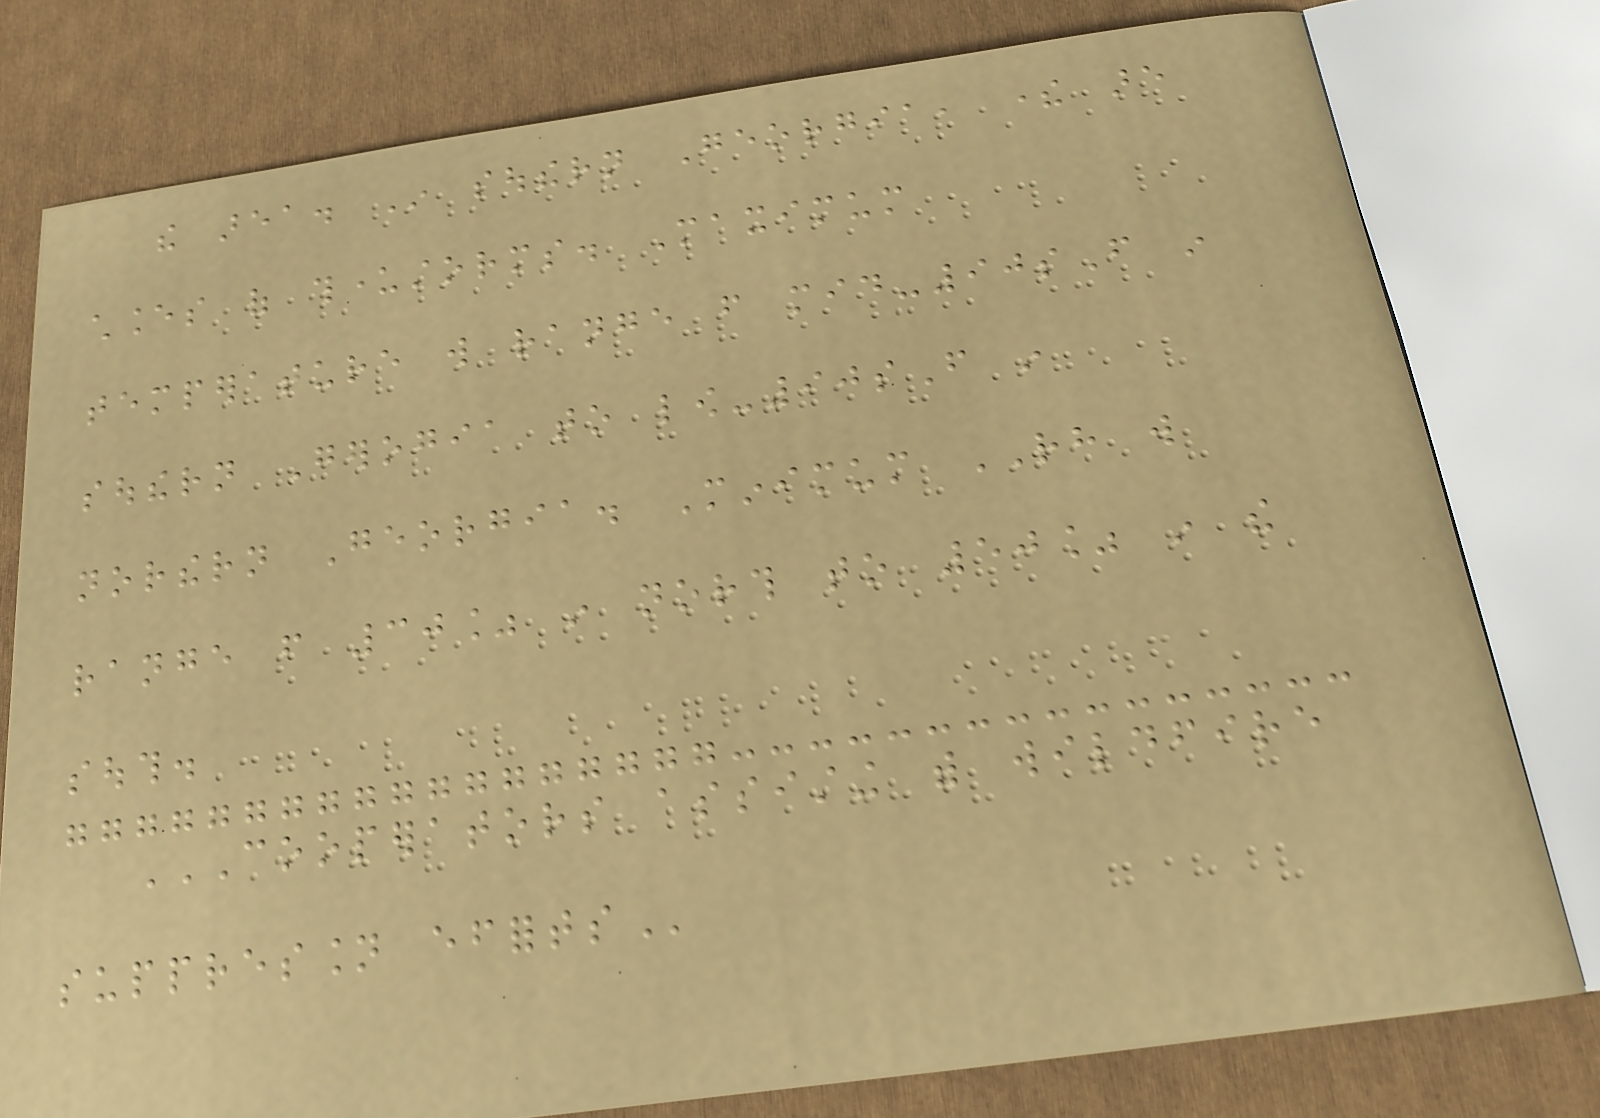the area. In southern Georgia, there are
chances of thunderstorms. Maximum
temperature will range from mid-90sF in
southern Gerogia to low-90sF in
northern Georgia. Minimum RH will
range from 30% in north to 50% in the
south.
COOPERATORS ASSISTING WITH WILDFIRE
SUPPRESSION EFFORTS
